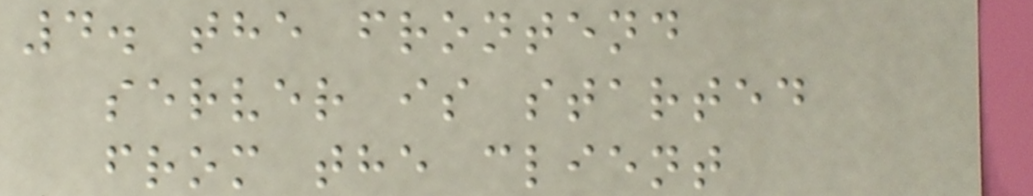4. the frontend
server is started
from the client
